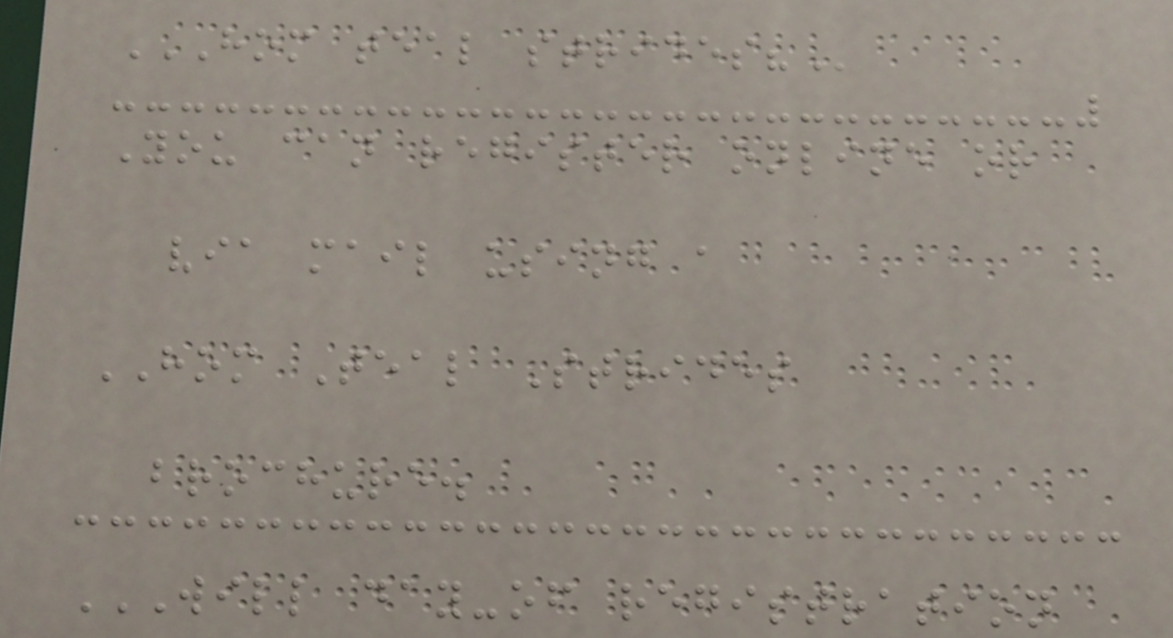HOM TEAL STRIDES?
You can register online or
via mail using a
HOM Teal Strides
brochure.
WILL DAY-OF REGISTRATION
